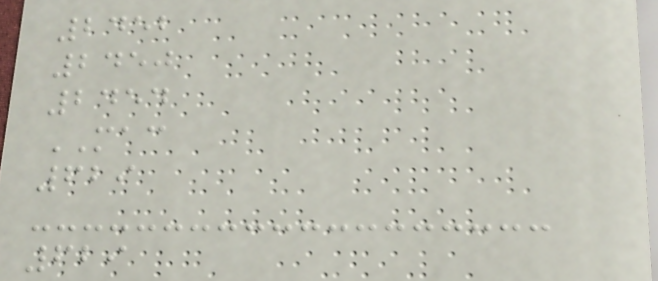2452
2450
2454
MAC
629
629
